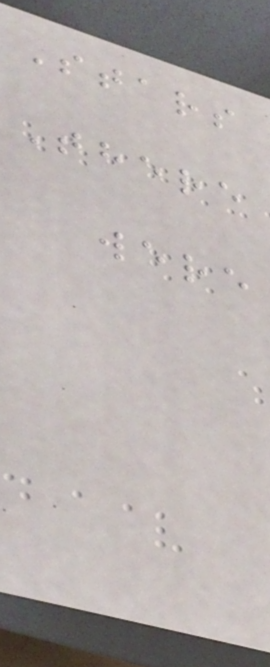Stars
There
were
